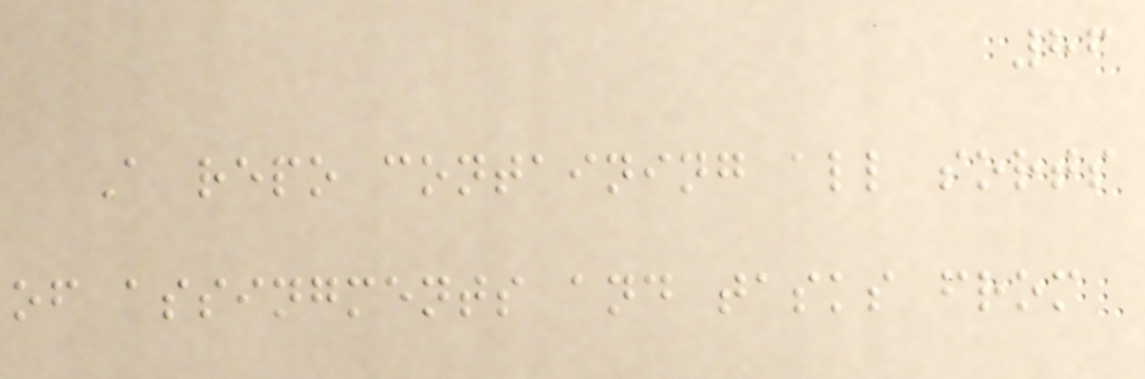86
A repo containing all sorts
of assingments and tasks from
